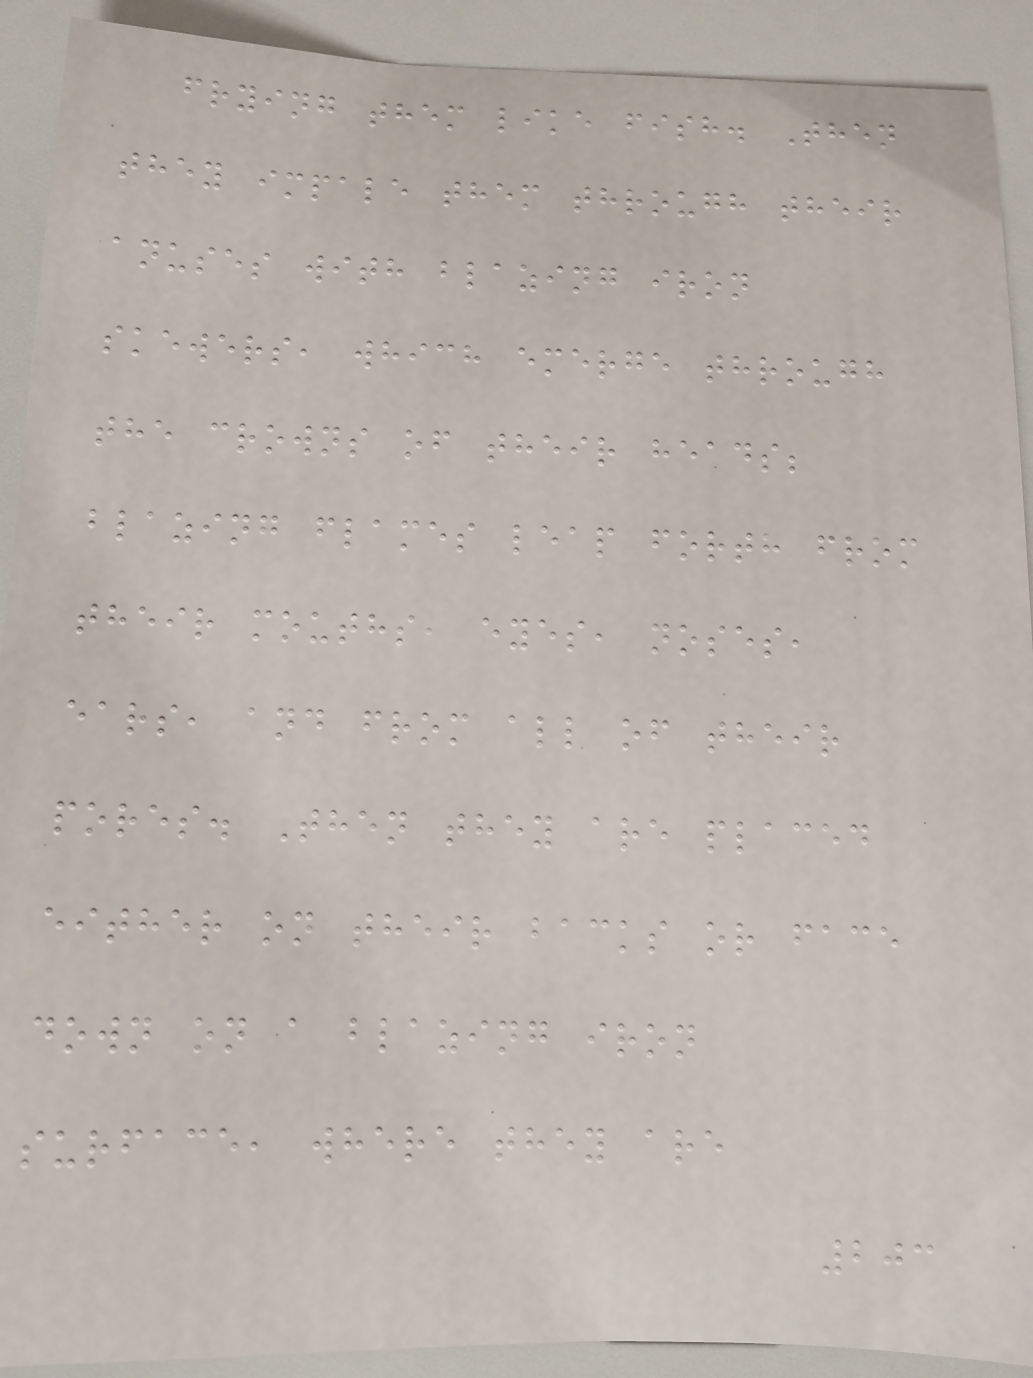frying them like fish. Then
they impale them through their
anuses with blazing iron
skewers, which emerge through
the crowns of their heads;
blazing flames leap forth from
their mouths, eyes, noses,
ears, and from all of their
pores. Then they are placed
either on their backs or face
down on a blazing iron
surface, where they are
203
